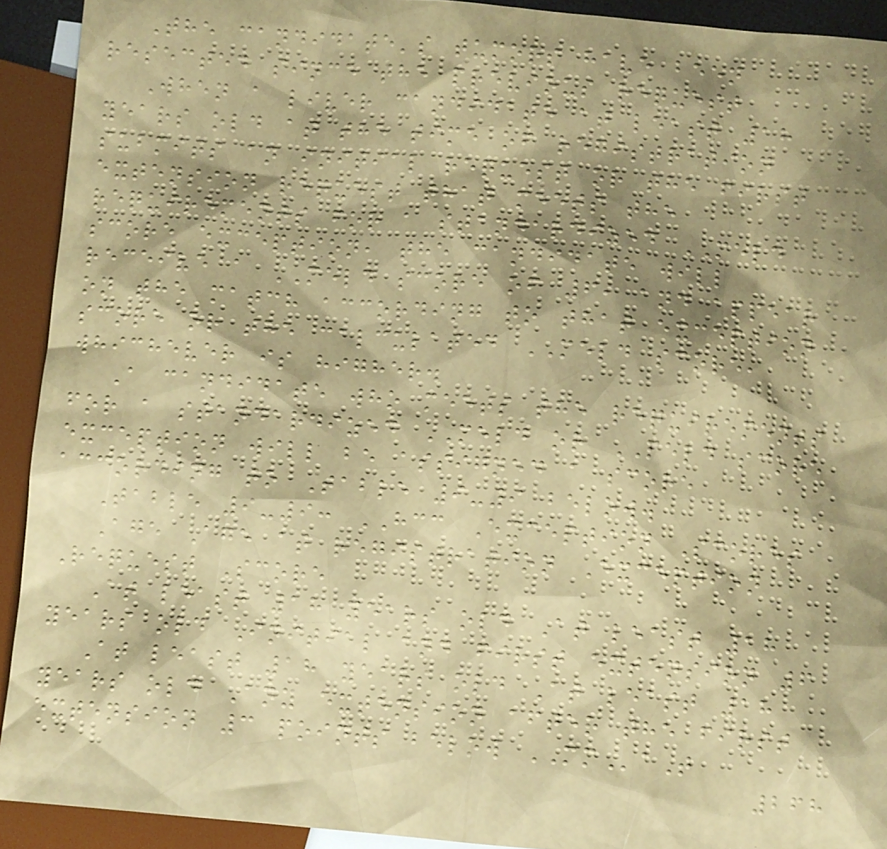The candidate's tumors have been
resected since the previous request
When a liver candidate at least 18
years old at the time of registration
submits an initial request or the first
extension request that meets the
requirements for a standardized MELD
score exception, the candidate will
receive a MELD score of 6, and appear
on the match according to that exception
score or the calculated MELD score,
whichever is higher.
A candidate who meets the requirements
for a standardized MELD or PELD score
exception will be assigned a score
according to Table 9-9 below.
Table 9-9: HCC Exception Scores
Age Age at registration Exception
Request Score
At least 18 years old At least 18
years old Initial and first extension 6
At least 18 years old At least 18
years old Any extension after the first
extension 3 points below MMaT
268
